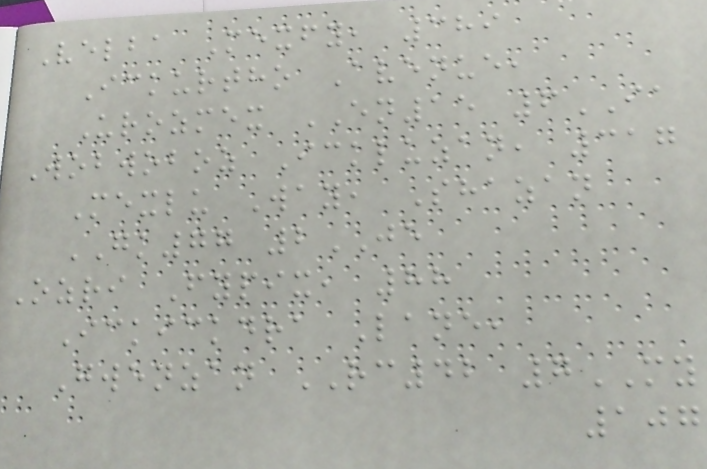Velba Mexfy, 389
Ickurtho Avenue,
Urozmex EN15 6IA
Wobwoboz Ickluzan, 317
Mexlu Way, Shazan
GK77 2JE
Ozri Fypix, 88
Ickickdra Lane,
Gwenzan RC42 7MY
107
